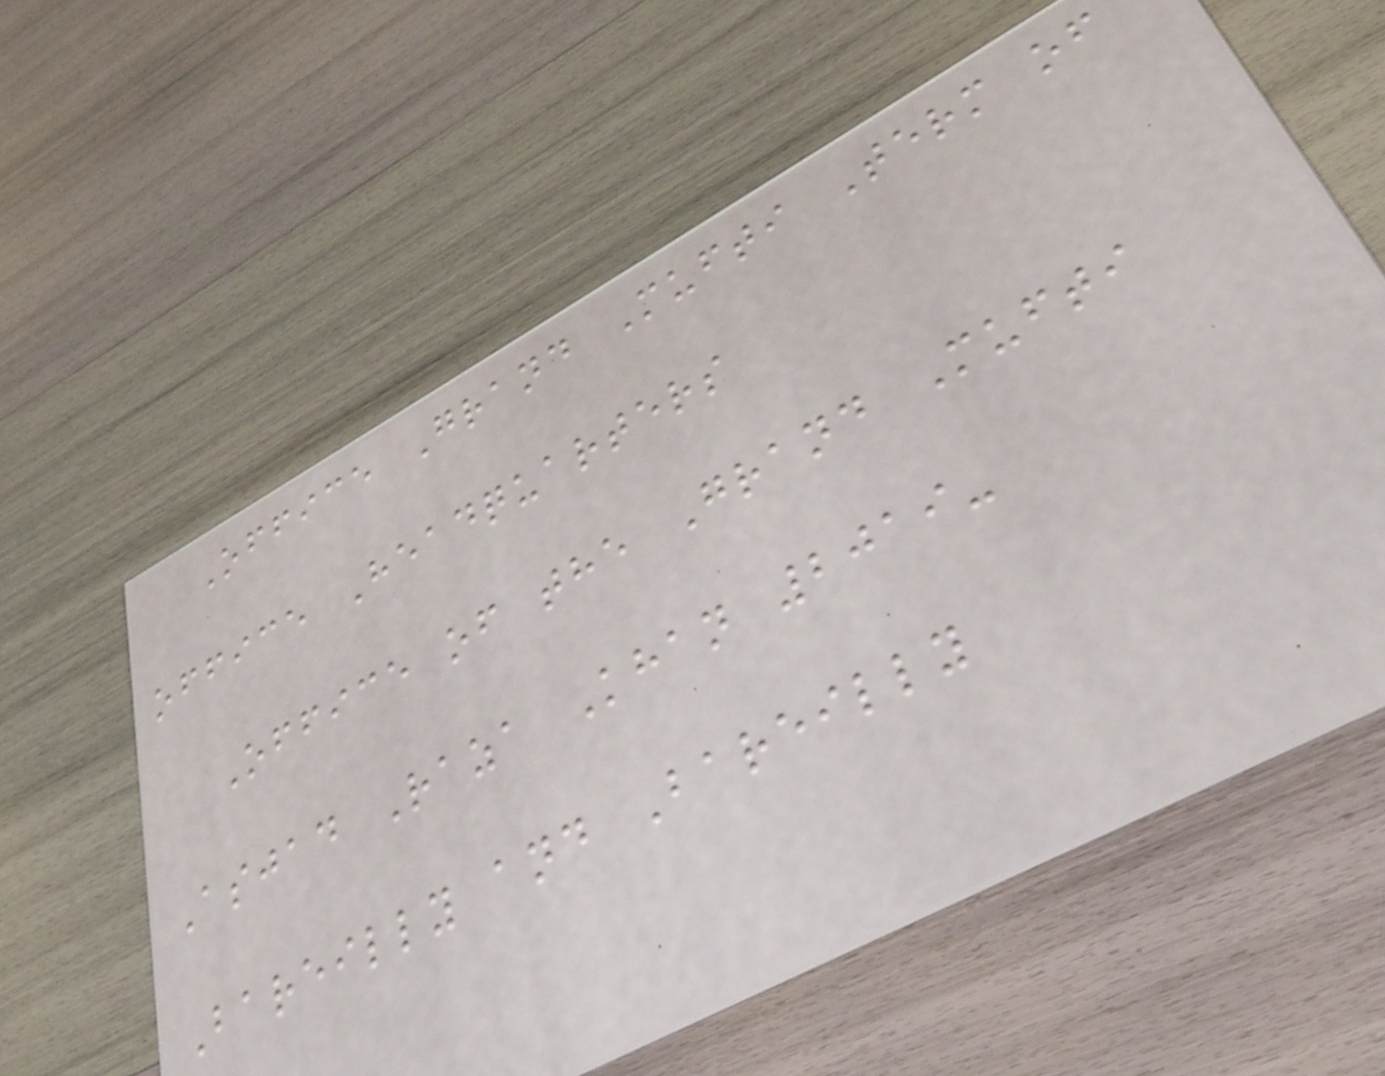Office Grand Mufti Term of
office Headquarters
Office of the Grand Mufti
Asjad Raza Khan 2019-
Bareilly and Bareilly
